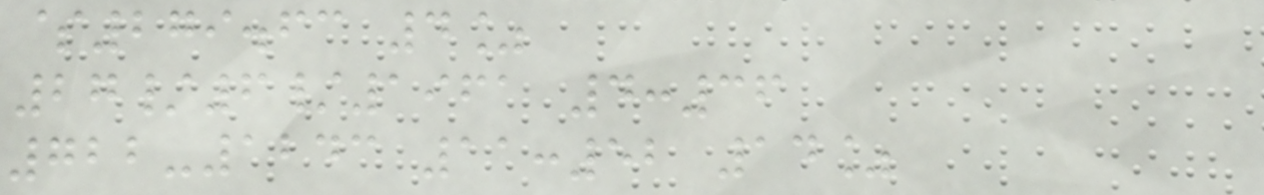$279.63 4%
27/6/1961 4:36
722-1243 11:52 14%
